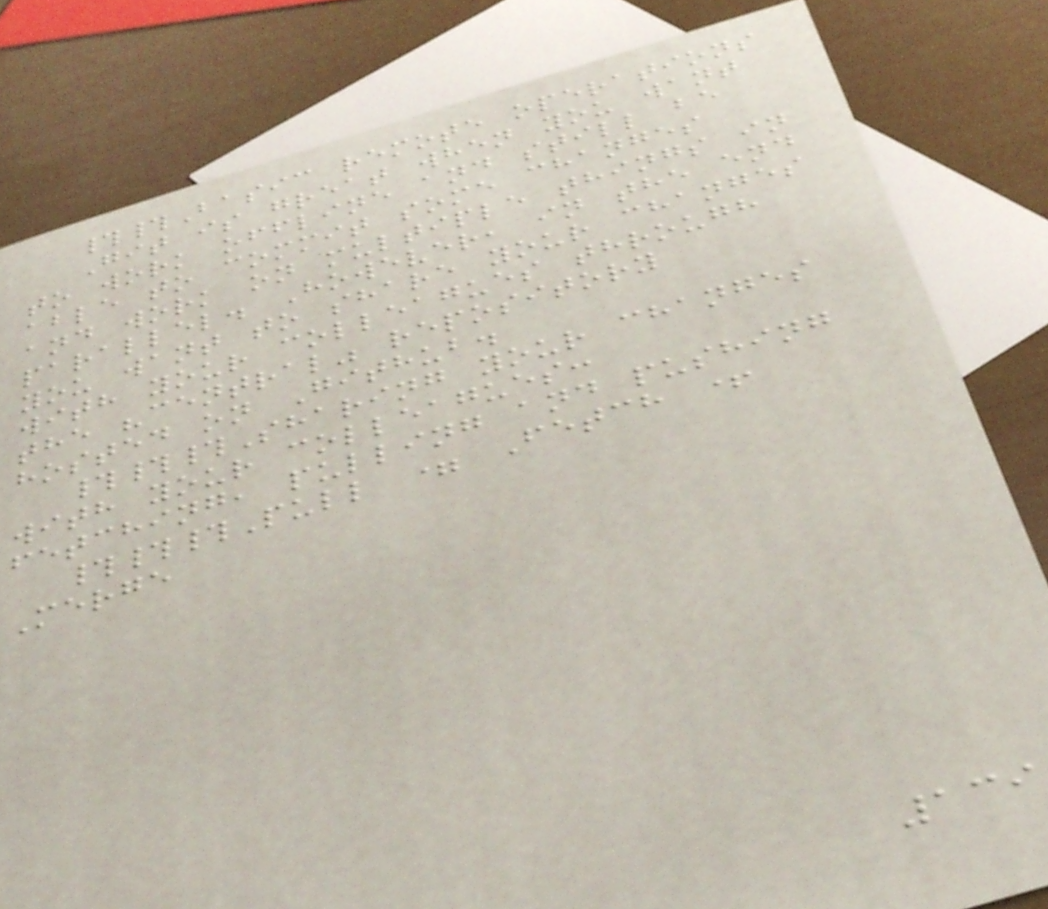##Basic remote operations
Git is great when you want
to work offline and still be
able to commit some changes
and work on multiple things in
parallel. However, in the end
you want to share your changes
with your colleagues through
the "central" repository
hosted on Github.
###Sharing your changes
with your colleagues:
fetching, pulling and pushing
###Pull = Fetch +
Merge
139
